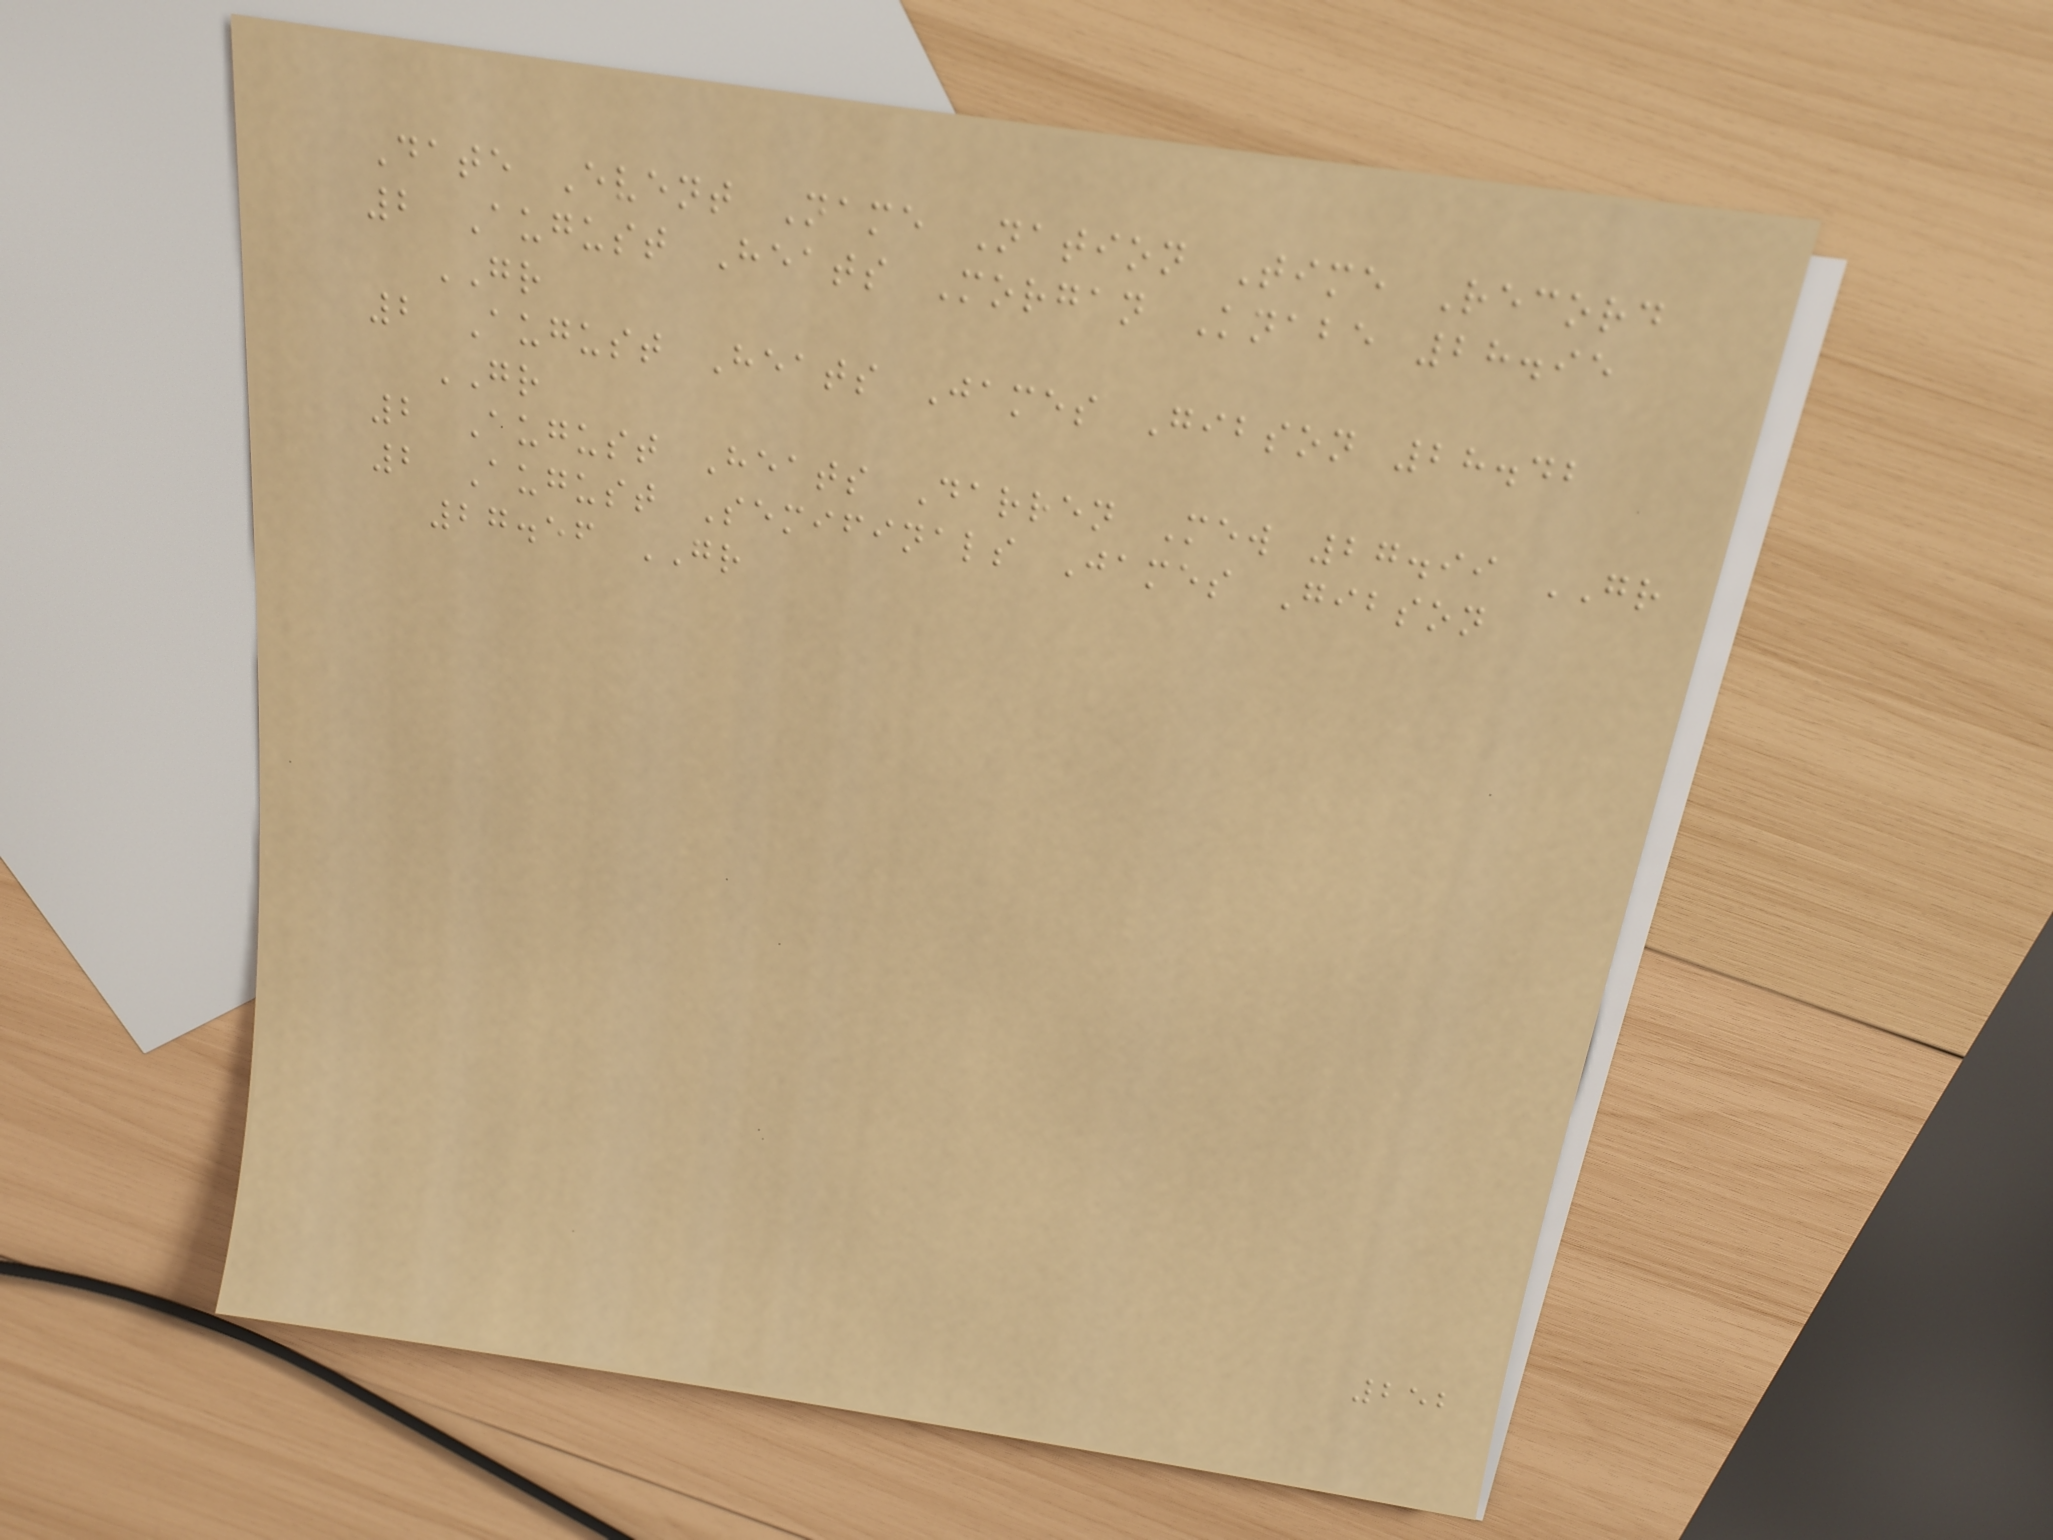Date Event Name Nation Time Record
2 August Heats Morgan Knabe 28.95
GR
2 August Heats James Gibson 28.42
GR
2 August Heats Darren Mew 27.99 GR
2 August Semifinals James Gibson
27.56 GR
252
